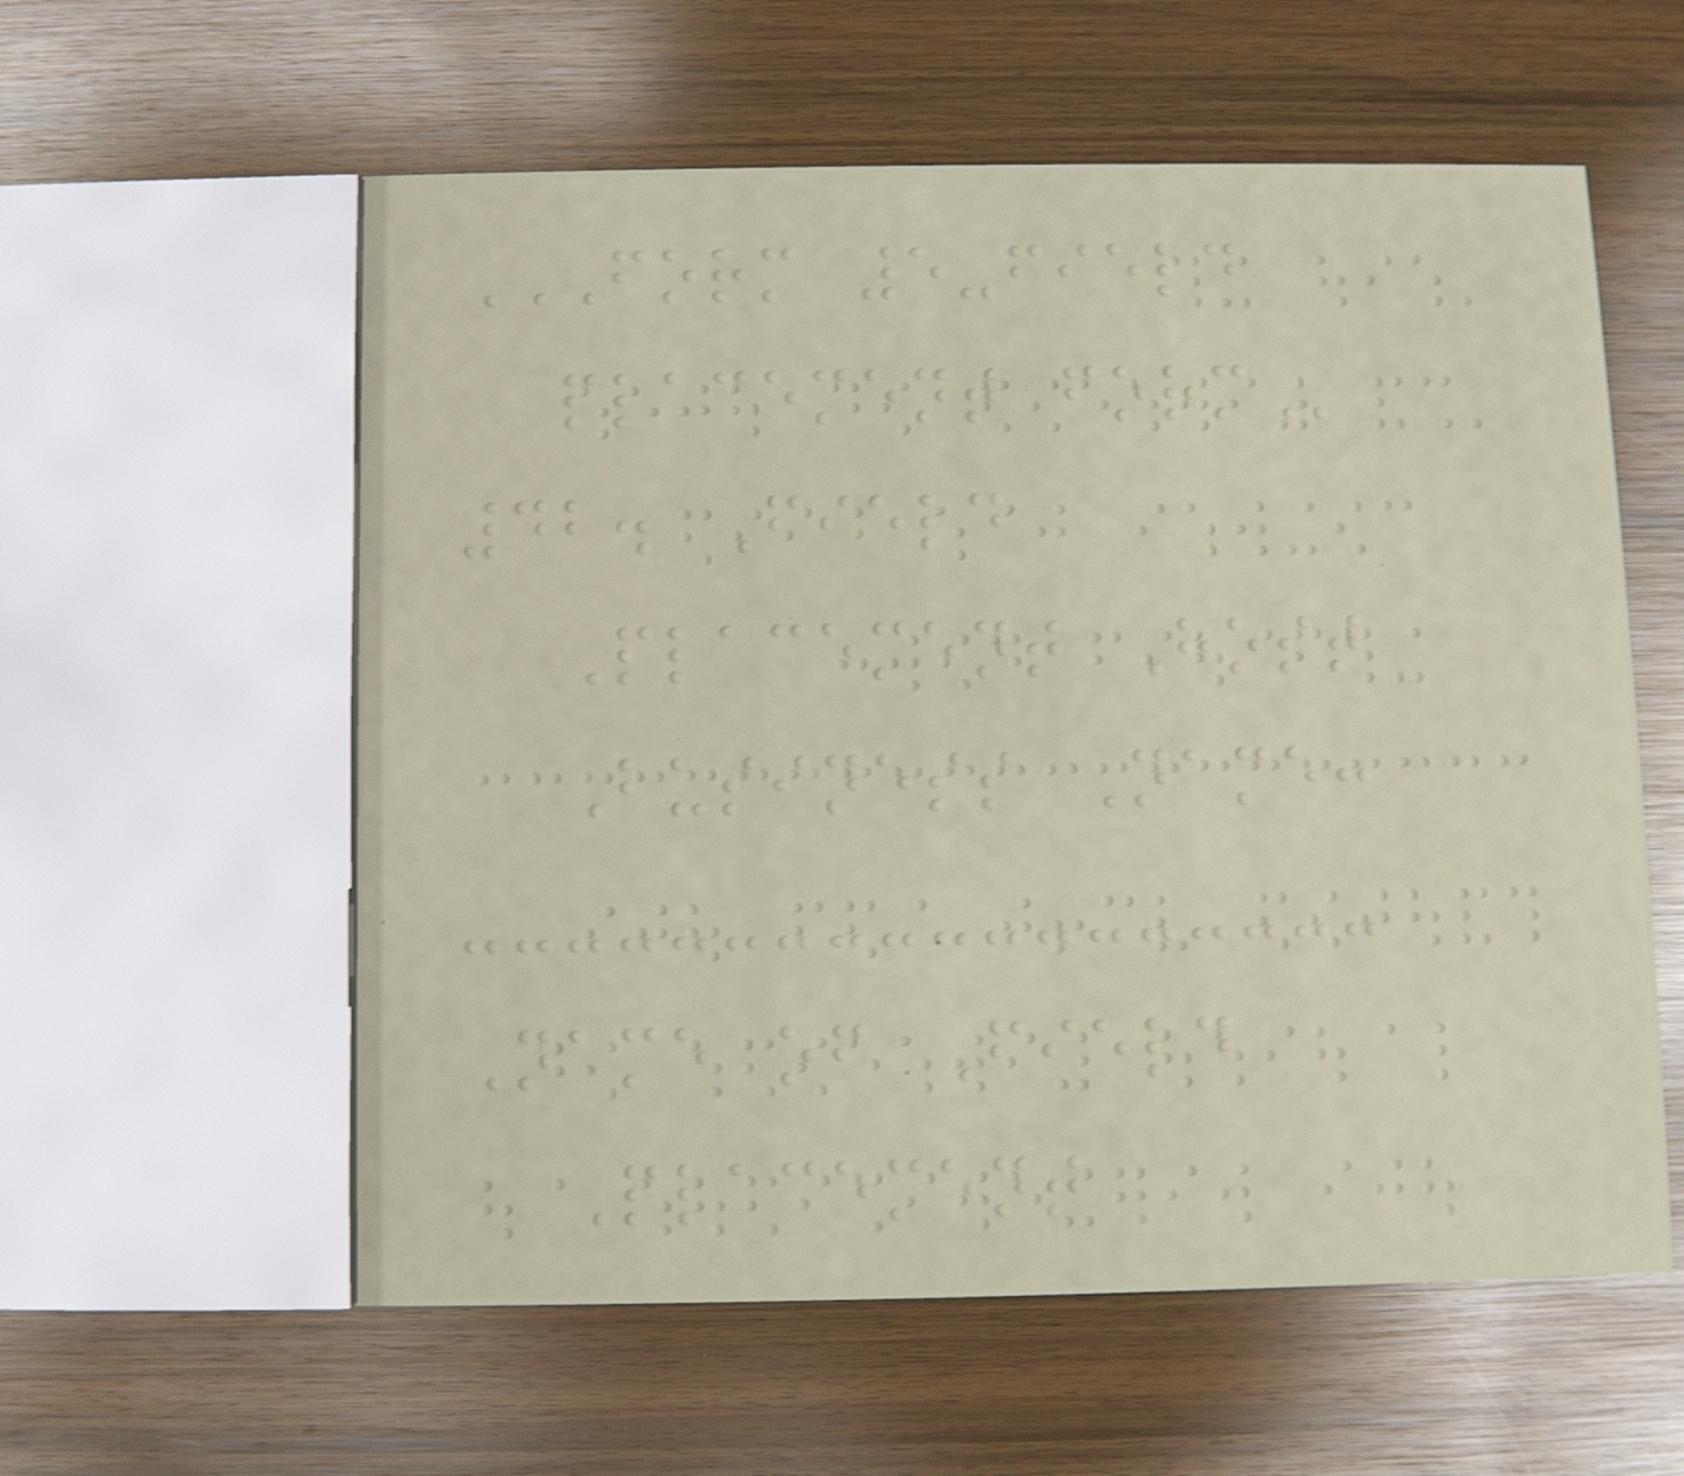FORM 5-FIELD
PLACEMENT FORM
42. Field
Placement Host
Business Name:
Name of Field
Placement
